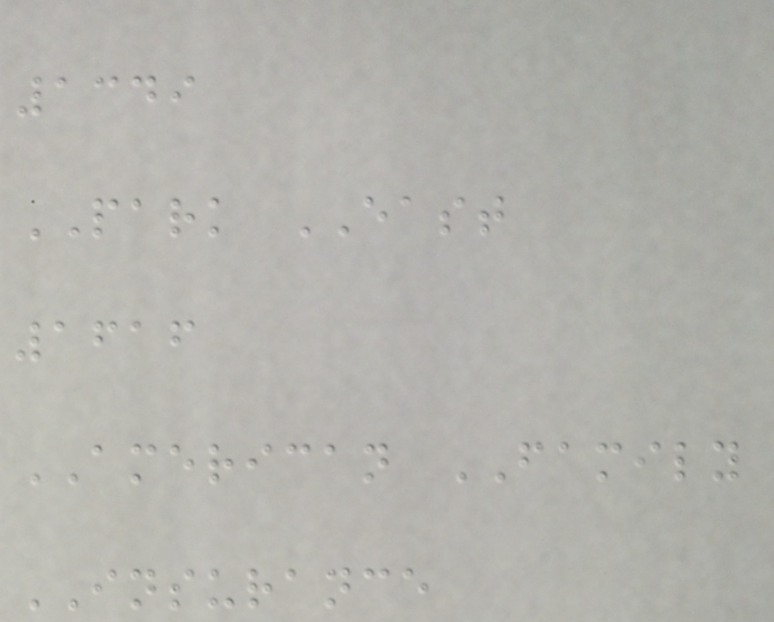1349
PARK EAST
1616
AMERICAN FAMILY
INSURANCE
